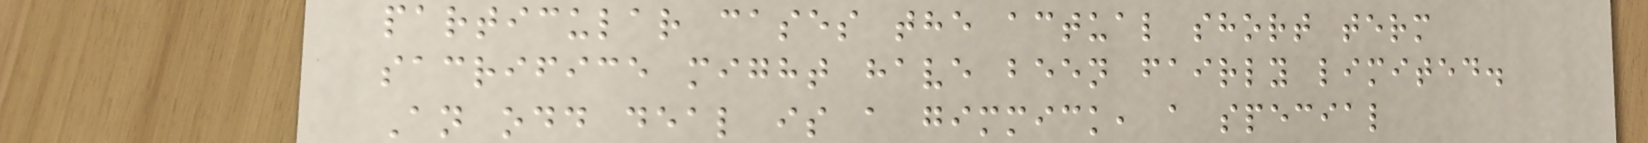particular cases the actual short term
sacrifice might have been fairly limited.
An odd deal is a gimmick, a special
